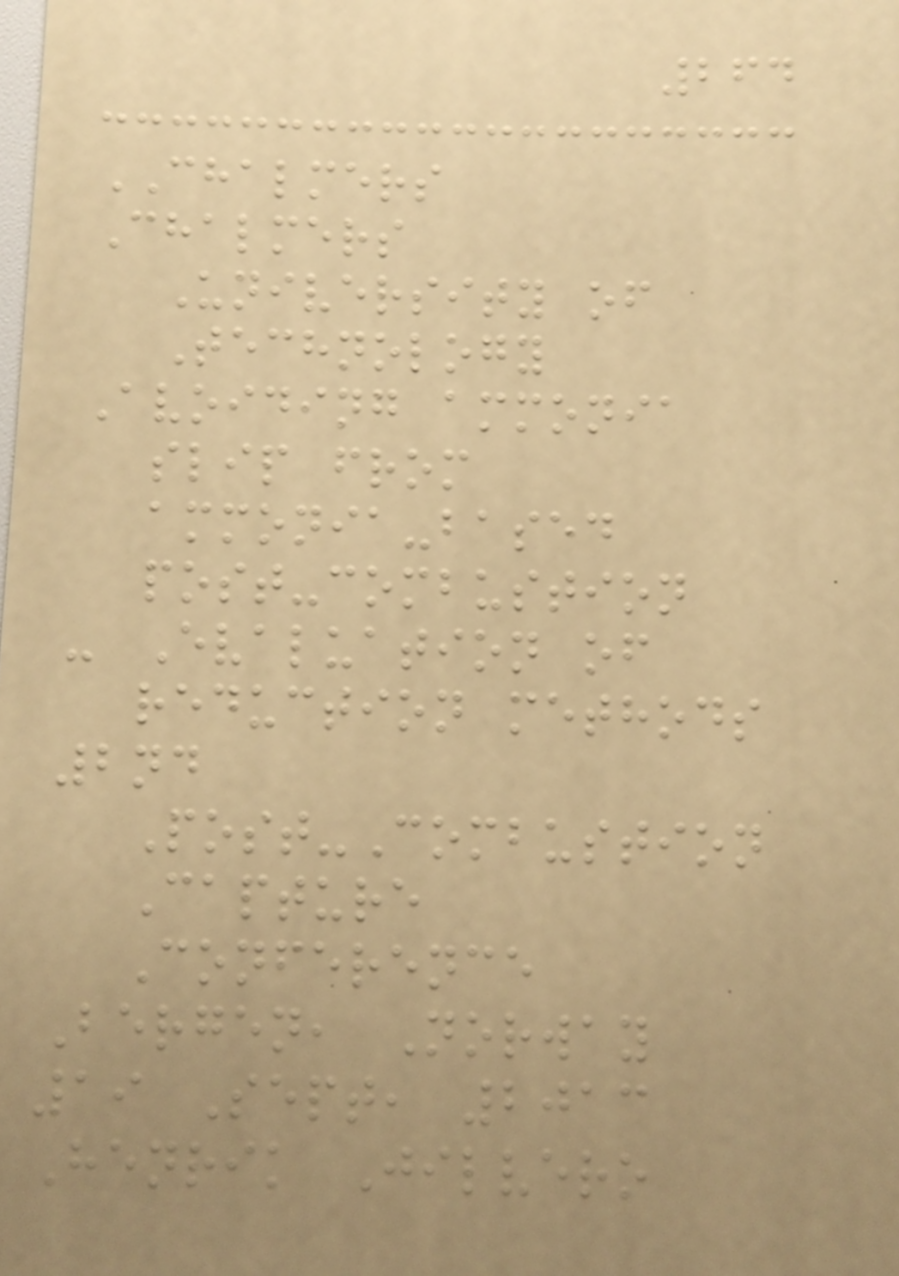264
CHALMERS
Chalmers
University of
Technology
Avoiding ammonia
slip from
ammonia-based
post-combustion
- Evaluation of
reduction methods
2nd
Post-Combustion
Capture
Conference
Bergen, Norway
19 Sept, 2013
Henrik Jilvero
